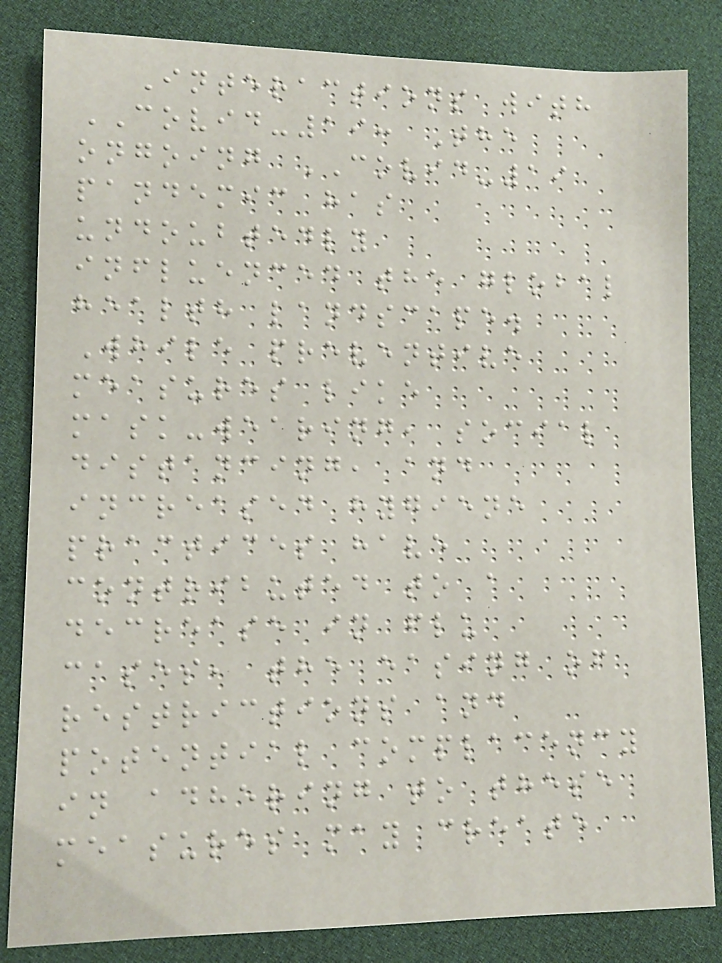Interactions with
COVID-19: The
ongoing COVID-19
pandemic has
undoubtedly
influenced the global
health landscape.
While preventive
measures like
mask-wearing, social
distancing, and
increased hygiene
practices have
contributed to a
decrease in flu
cases, the easing of
restrictions and
potential complacency
in adhering to these
measures may create
